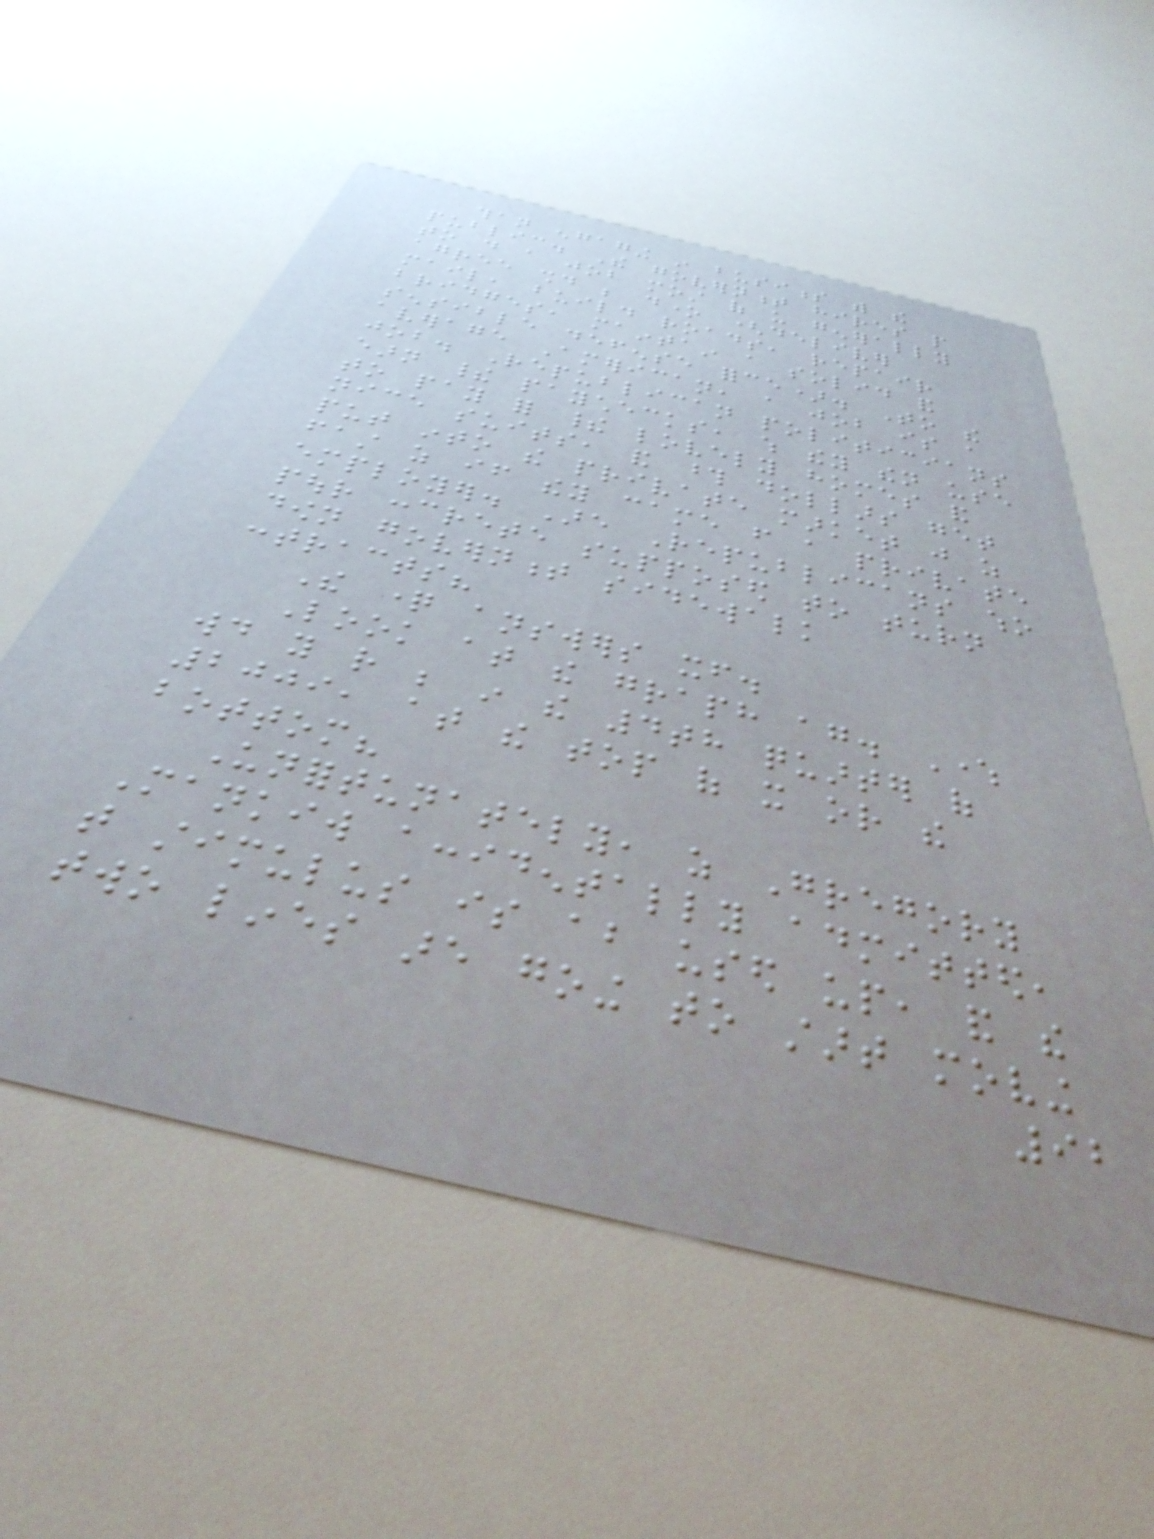than engaging in business with the
public. The government hires people
to do a job most of us generally
agree should be done (deliver
mail, build roads, repair
bridges, maintain a solid and
sensible defense force). To the
average American, a job is a
job. Republican politicians
earn their paychecks, which they then use
to pay for their lovely homes and
nice suits, and those dollars get
put into the private market just as
fast as if they came from a private
employer. Are Republicans who
pour concrete supposed to turn
down government sidewalk
contracts?
The question answers itself.
Look at the graph again. Where
would you rather be in the 4th quarter of
2009, at the top of it or the
bottom?
Unfortunately, as Gregory
Mankiw accidentally admitted,
that stimulus is about used up, and the
two lines are going to start moving
92
